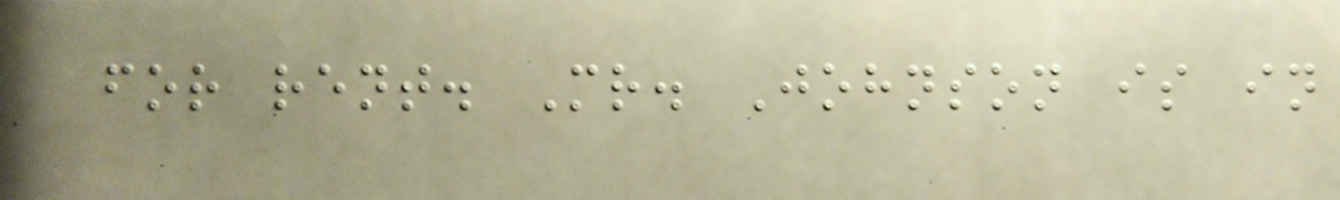for rent. Mr. Johnson is in
